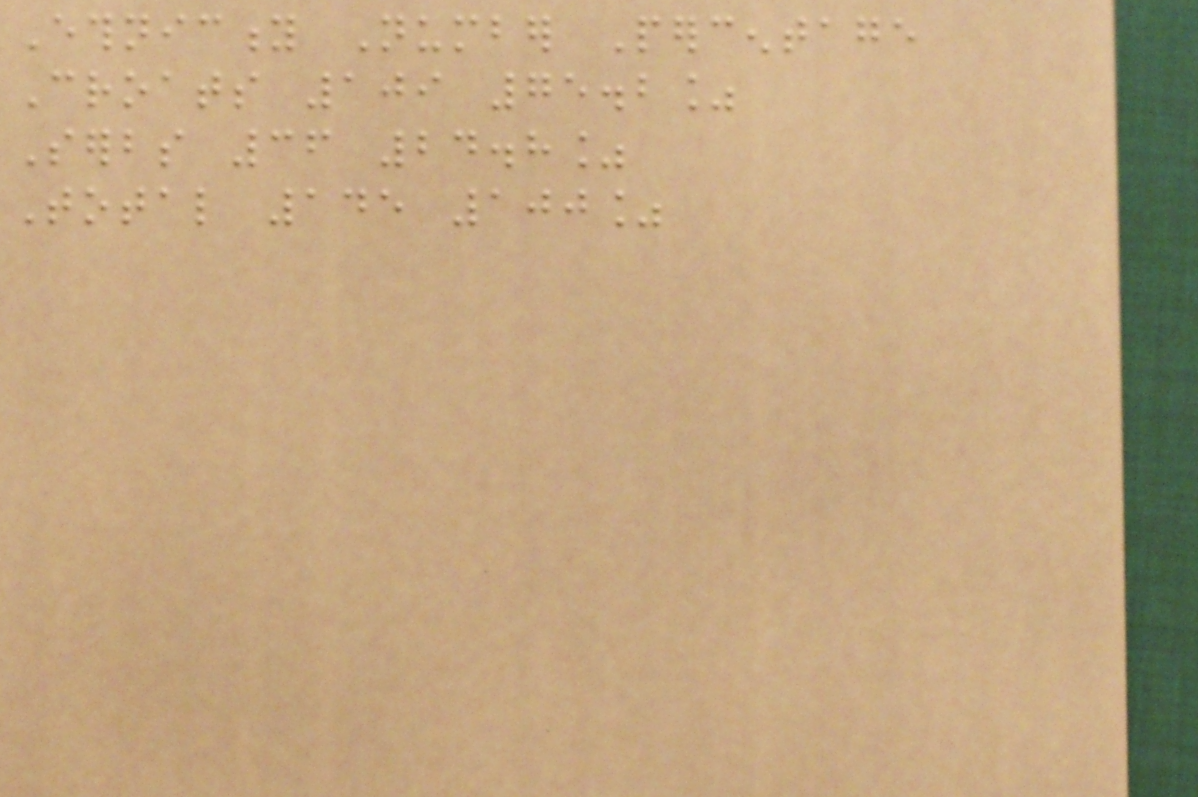Ethnicity Number Percentage
Croats 109 75.2%
Serbs 36 24.8%
Total 145 100%
